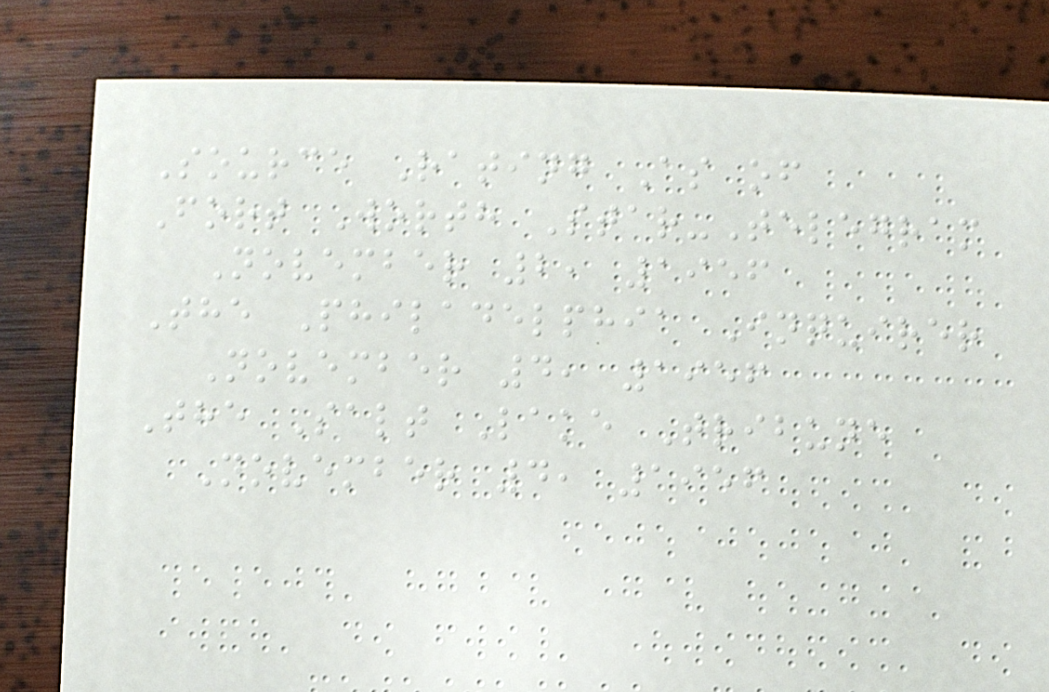Source Rating As of
Fort Worth Star-Telegram
November 2, 1956
The Philadelphia Inquirer
November 4, 1956
The Salt Lake Tribune
November 4, 1956
